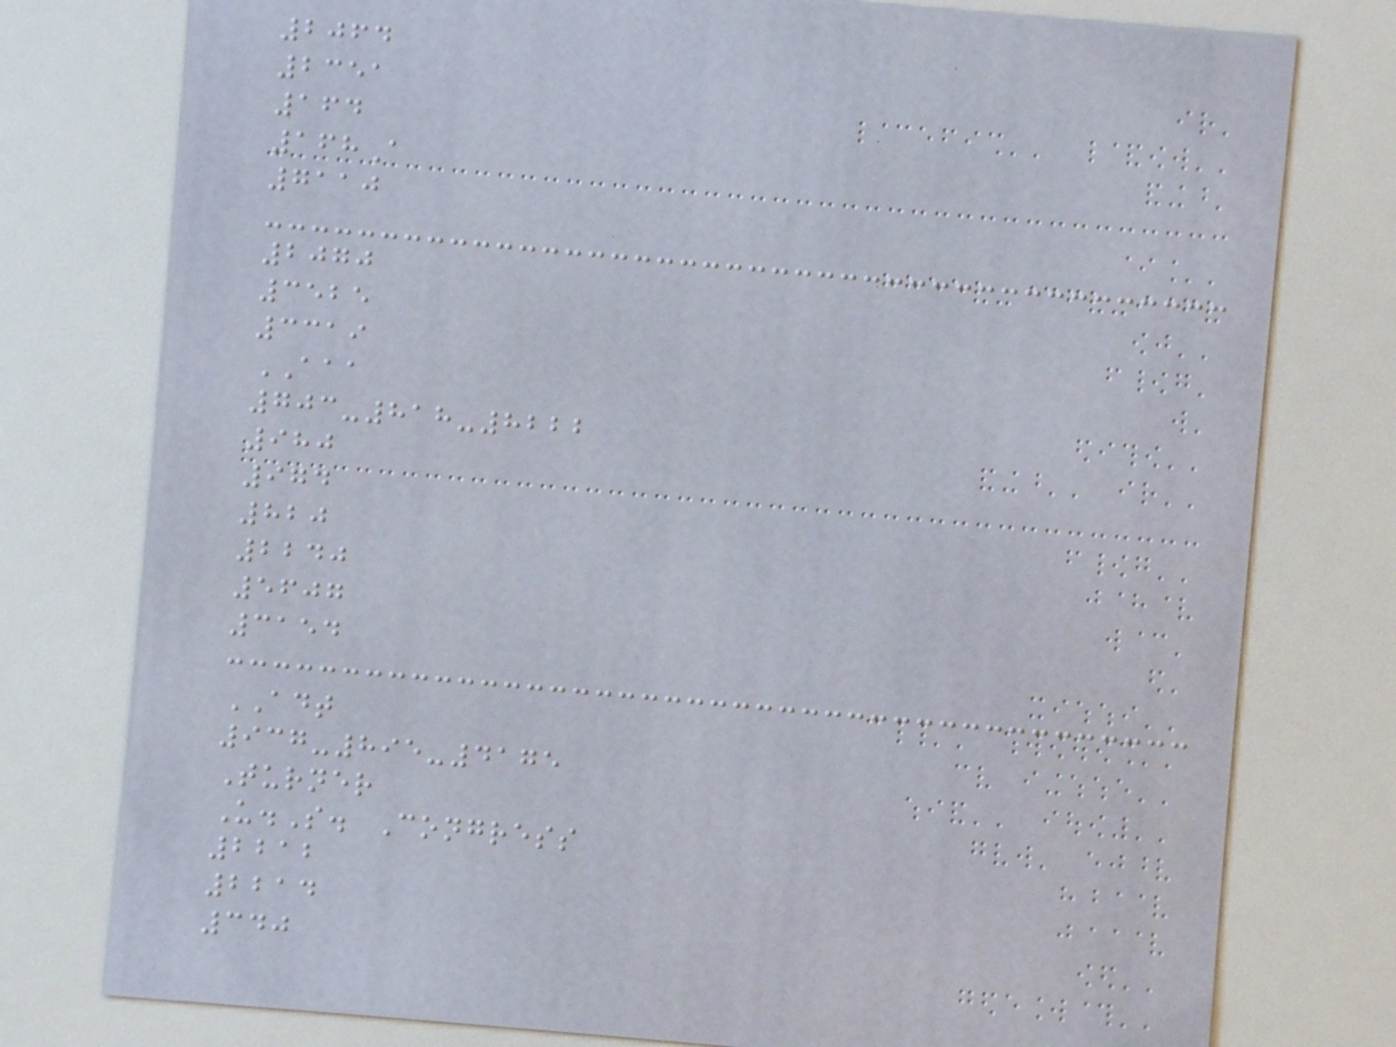2064
2351
164
168A
7110
2070
3525
3319
AAA
703-818-8222
980
974
820
2240
5607
3154
ADT
937-895-4175
Turner
U.S. Congress
2212
2214
340
